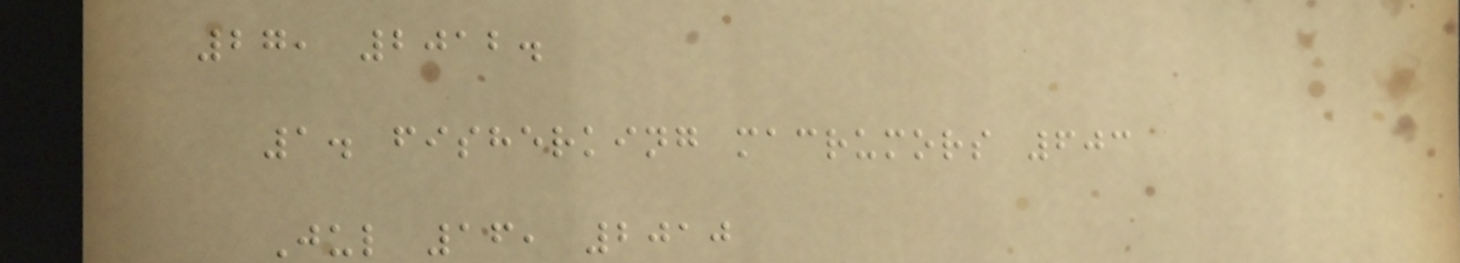27, 2012.
1. fisherking macrumors 603
Jul 16, 2010
